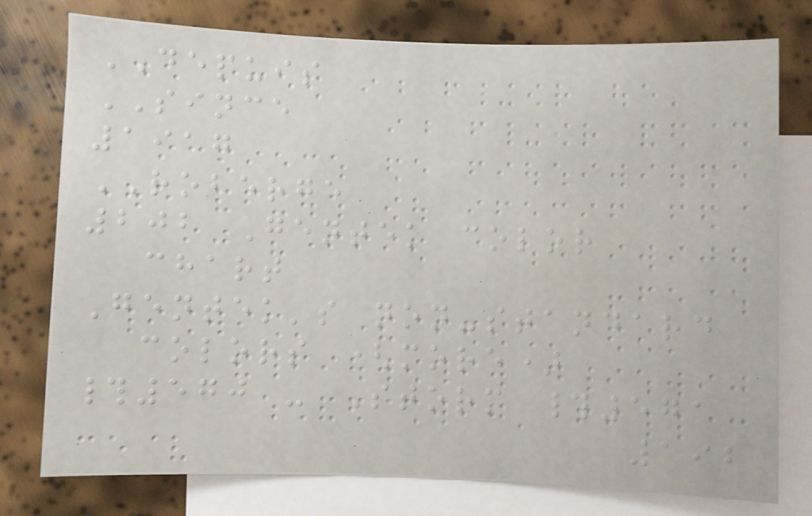DEPUIS
SINCE
1917
ROBERGE
202 Gentek color
chart
Gentek's non-standard
colors (more)
#570 - Storm #571
192
